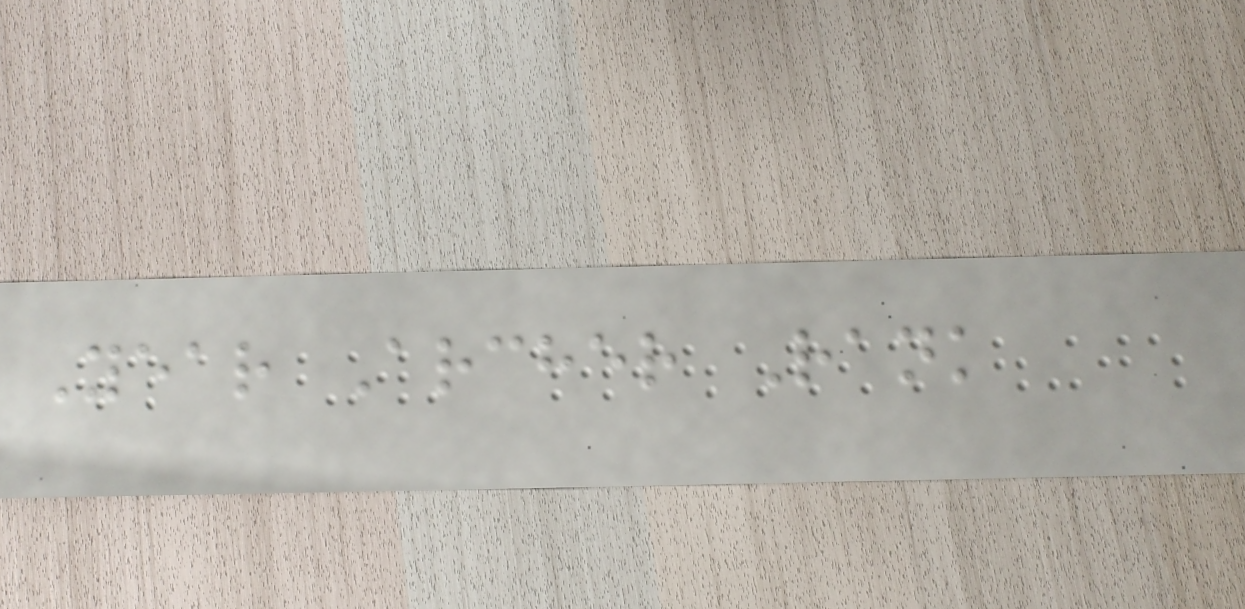Year Archer Rank
